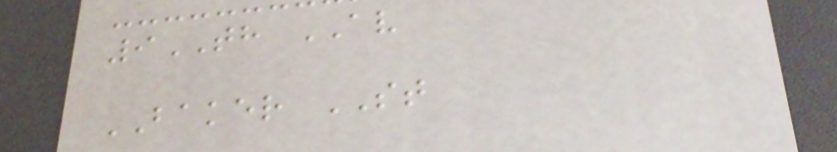9TH AV
BAKER ST
